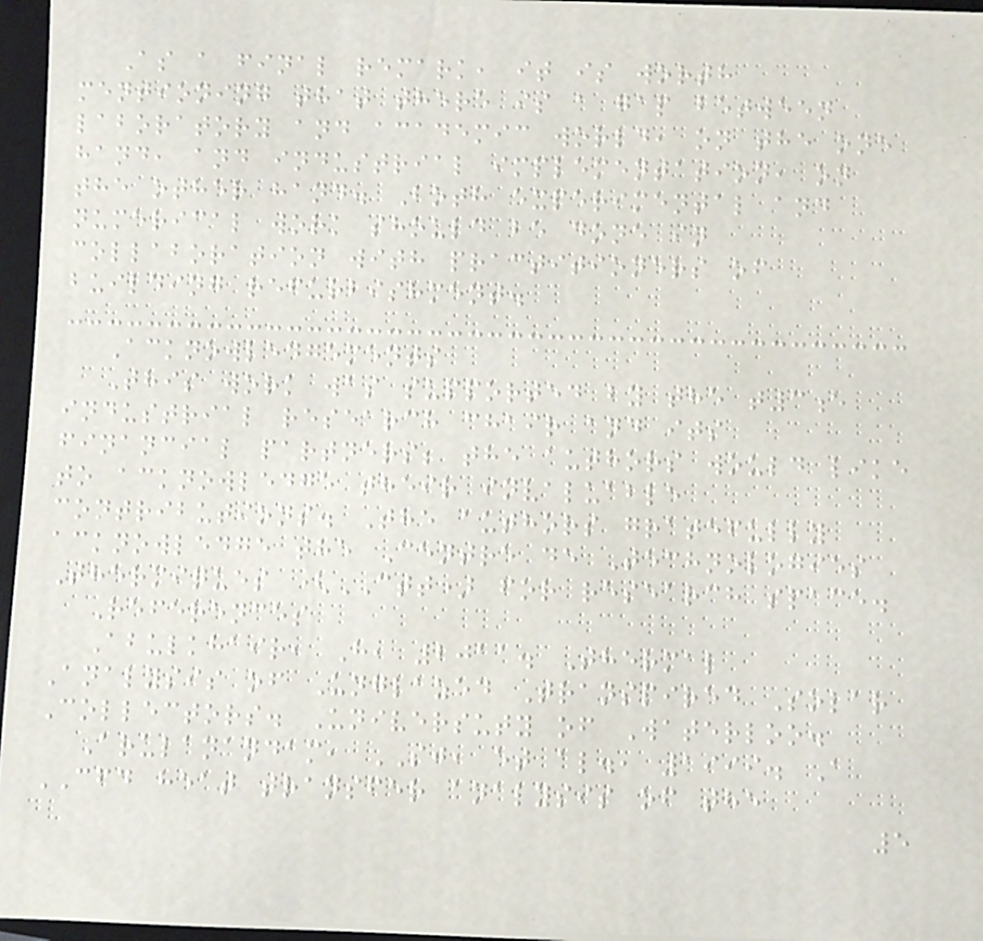As a final remark, it is worth
mentioning that there is a gap between
laboratory and academic world, on the one
hand, and industrial implementation, on
the other hand. Both experimental and
numerical work should be done in
collaboration with practitioners of
building refurbishment.
Acknowledgements
This work was supported by the t3e
industrial research chair and its
financial partners; the authors would like
to acknowledge their invaluable
contributions. The authors gratefully
acknowledge the Centre de Technologies
Thermiques (CTT) for research space.
References
Abulkhair, H, 2011. Thermal
Analysis of Unglazed Transpired Solar
Collectors. Universuty of Waterloo.
Arulanandam, SJ, et al., 1999. A
CFD heat transfer analysis of the
5
